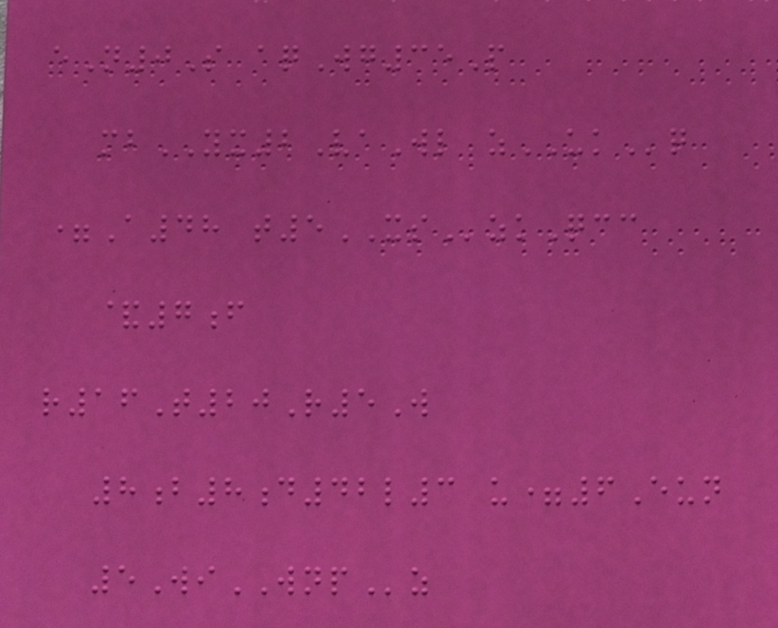eN0S aqWg35P
mbYX2VaWl zUKq
=A48 t5XSzkQcc
&7f
r16T20R5W
8b8d42l3 u=6Eun
5WiWNPz
